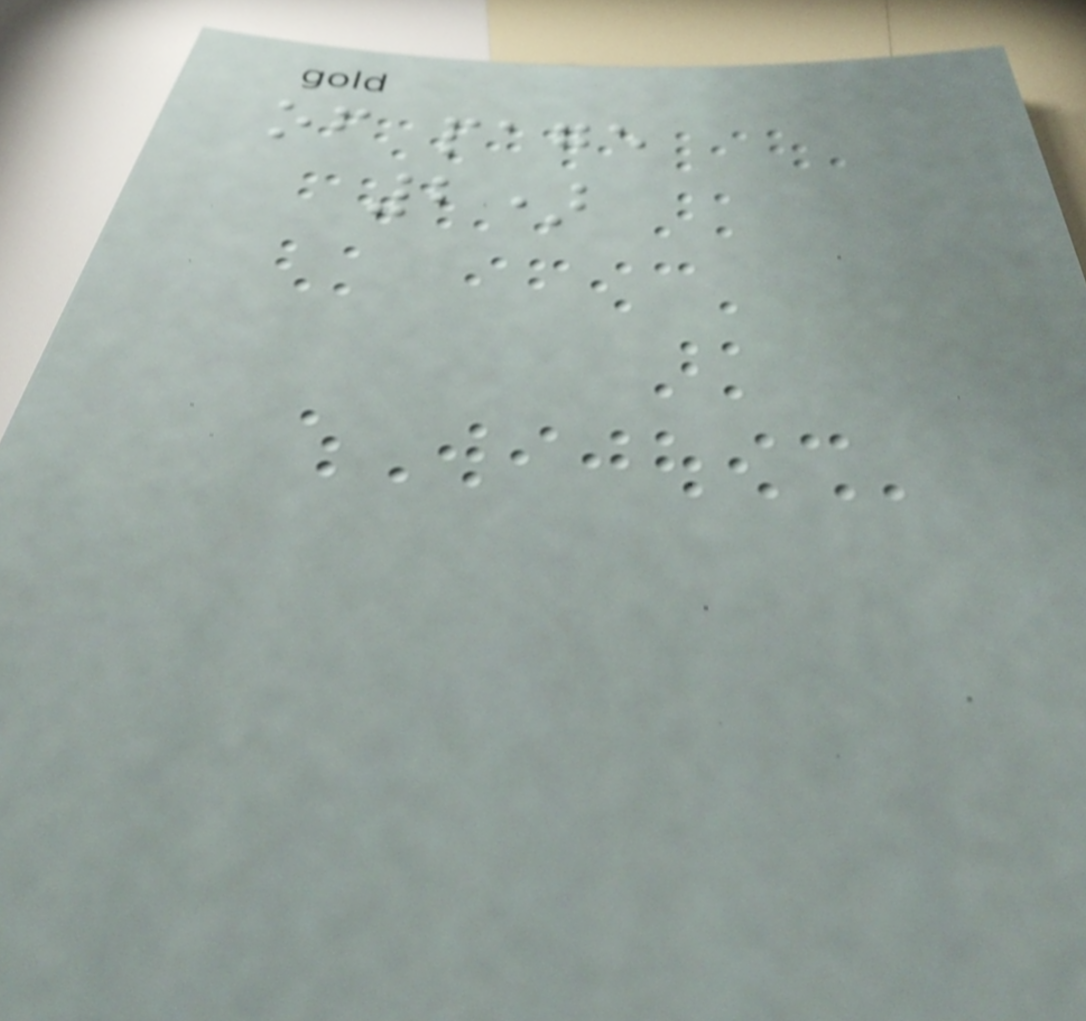of page
2)
